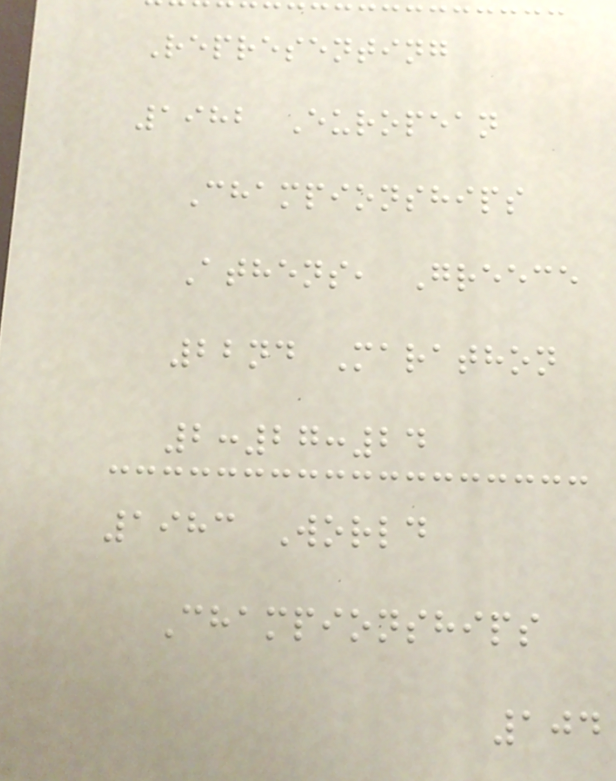Representing
1982 European
Championships
Athens, Greece
22nd Marathon
2:27:24
1983 World
Championships
104
